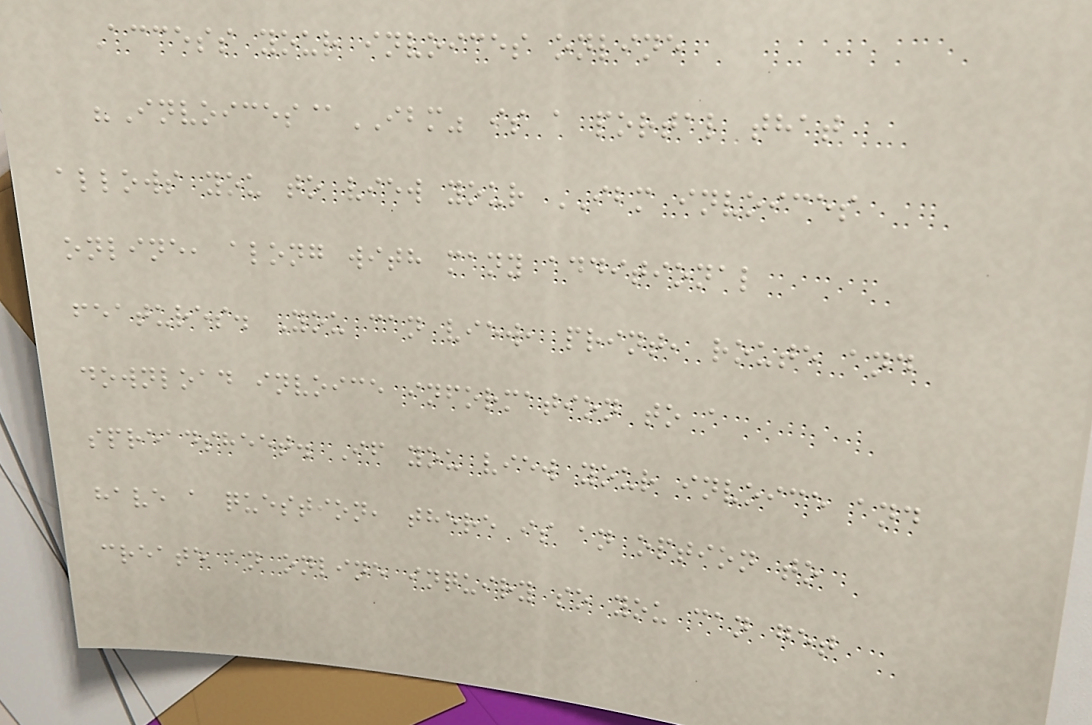Access your invoices online
"Invoices@IBM" is a portal that
allows you to view your IBM invoices
online, along with many additional
features. You can view, print, route and
download invoice information to a
spreadsheet. If you view your invoice and
have a question, there is an option to
create an online inquiry so you can get
